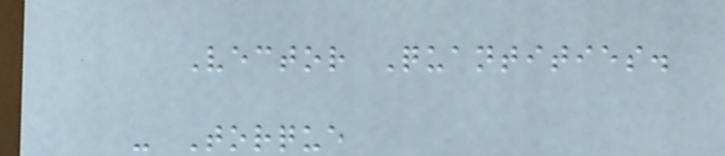Vector Quantities.
- Torque
